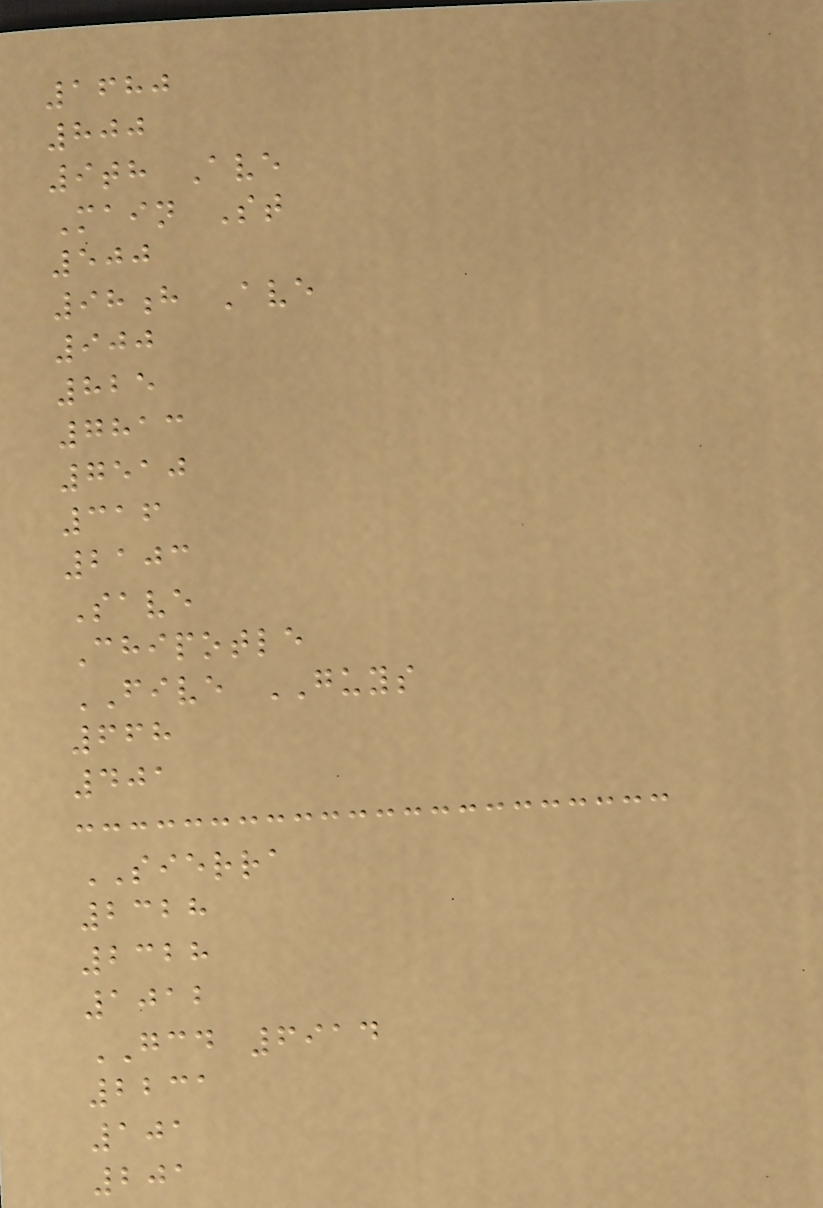1680
800
9th Ave
Main St
500
98h Ave
900
825
7813
7510
316
2103
Save
Chipotle
FIVE GUYS
668
401
SIERRA
2328
2328
1012
GCD 6914
2231
101
201
